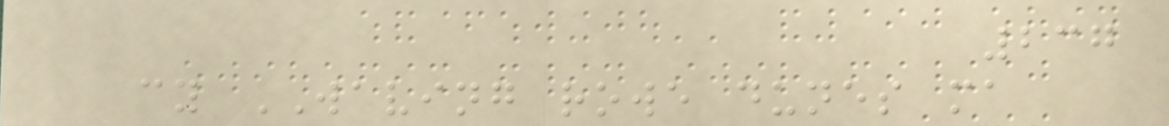237
cy WAVING rowe dunes ma
